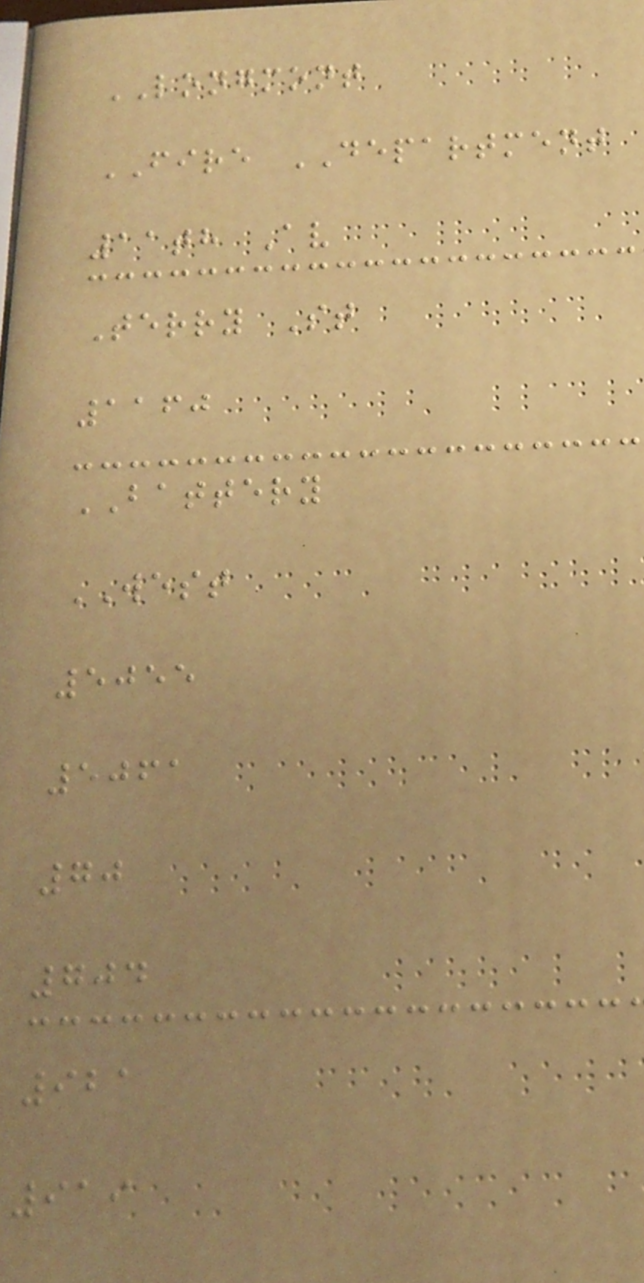LONGMONT
FIRE DEPARTMENT
11th Av
Terry St
1160
BATTERY
WEST
5055
5061
70
704
921
919
